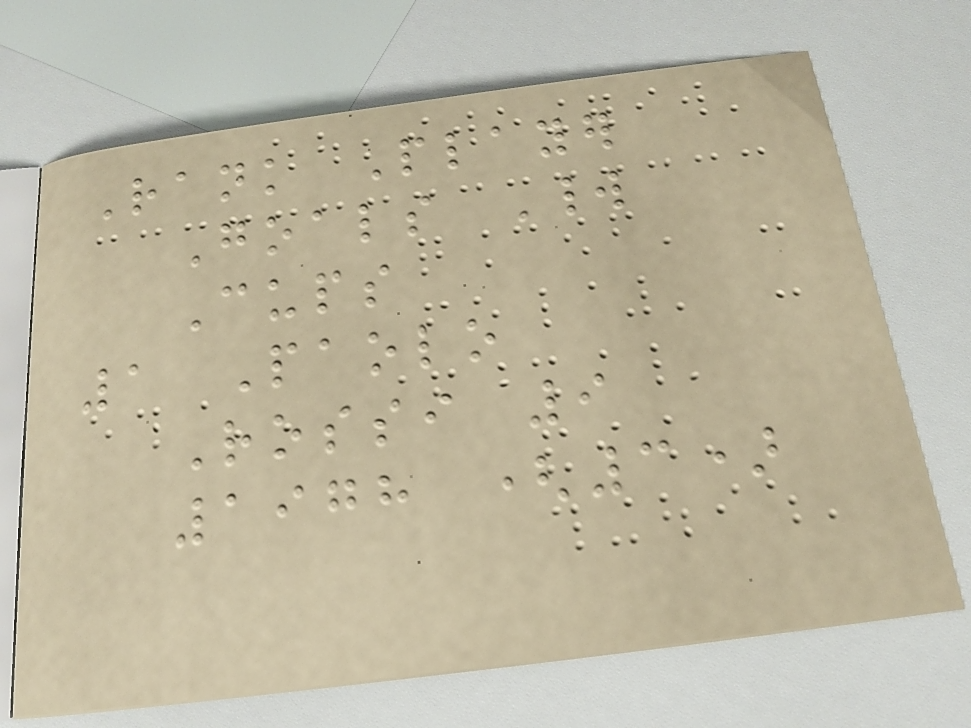Rank Player
Goals World
Cups
1 Paolo
Rossi 9
1978 (3)
